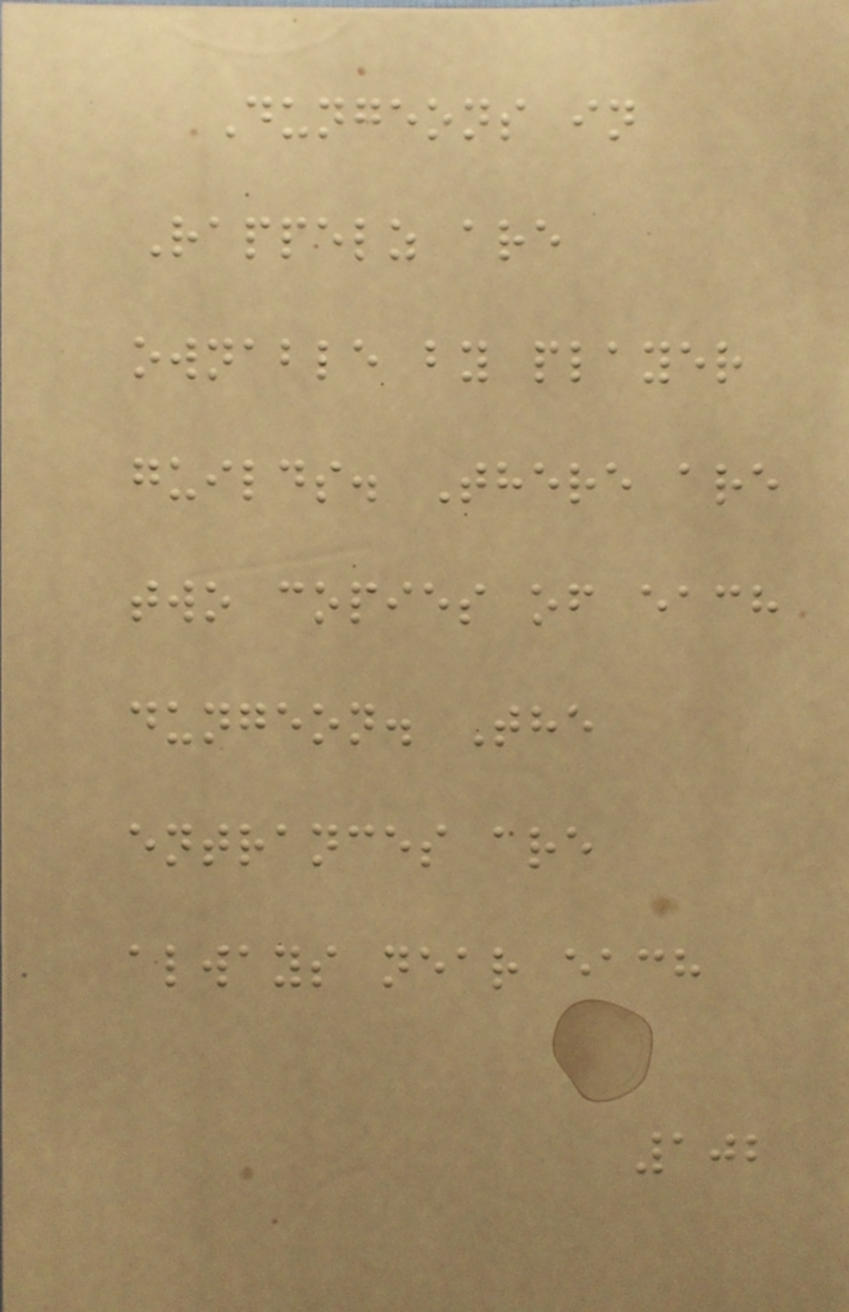Dungeons in
Rappelz are
ownable by player
guilds. There are
two copies of each
dungeon. The
entrances are
always near each
102
